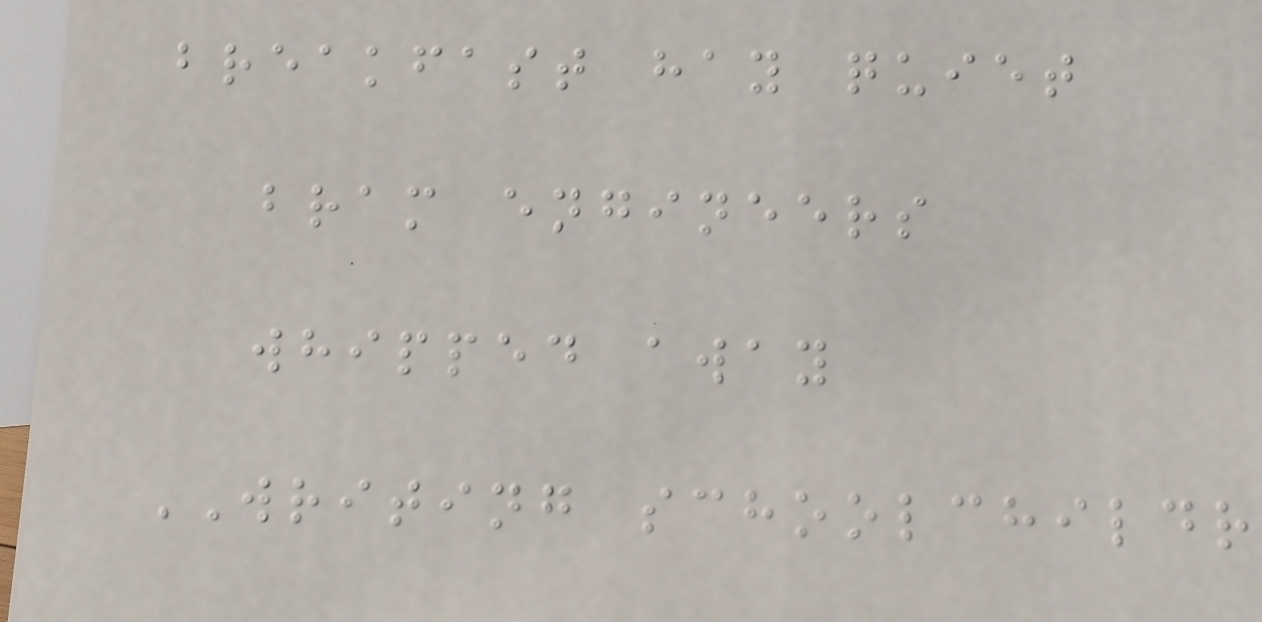breakfast hay quiet
bram engineers
whipped away
WRITING schoolchildr
